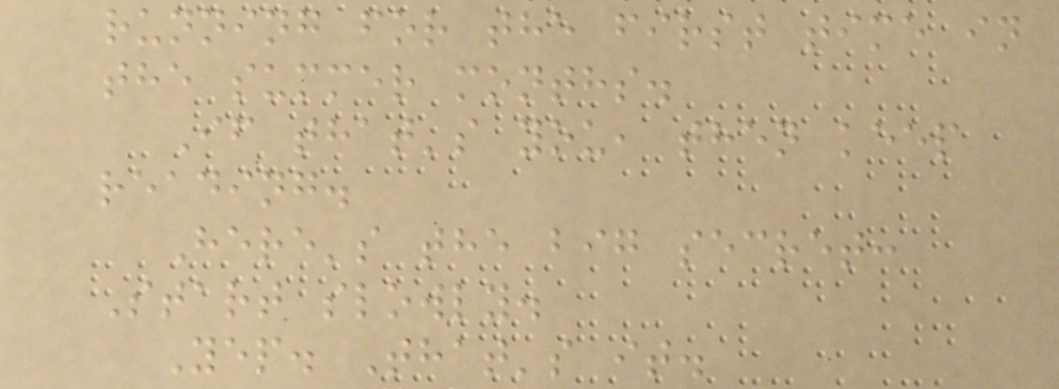running for the first time in
the summer months.
If that's you, then keep
reading.
Here's the big secret:
Start slowly.
Yep. That's it.
